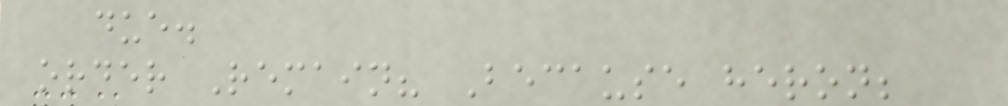due.
order Remain? Because heron;
